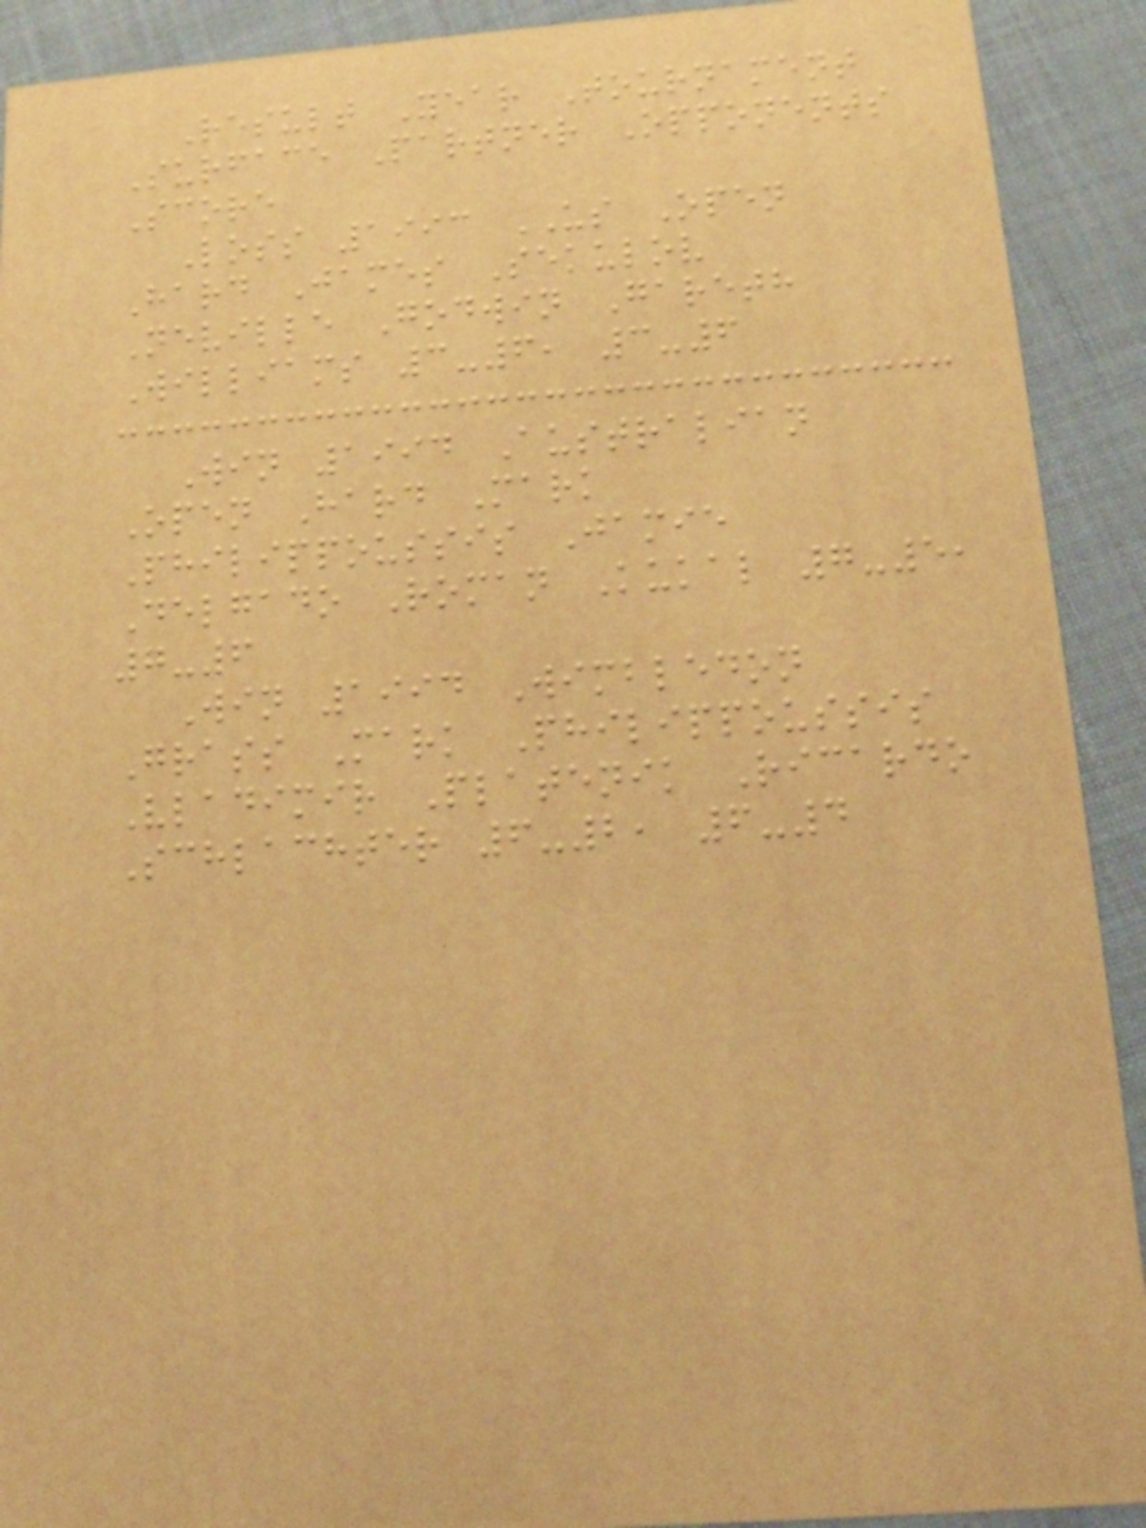Result Year Tournament
Surface Partner Opponents
Score
Loss 1993 US Open
Hard James Sekulov
Neville Godwin Gareth
Williams 3-6, 3-6
Win 1994 Australian
Open Hard Mark
Philippoussis Jamie
Delgado Roman Kukal 7-5,
7-6
Win 1994 Wimbledon
Grass Mark Philippoussis
Vladimir Platenik Ricardo
Schlachter 6-2, 6-4
